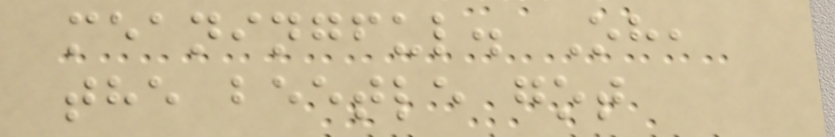meaningful. Oh,
the beetle got
